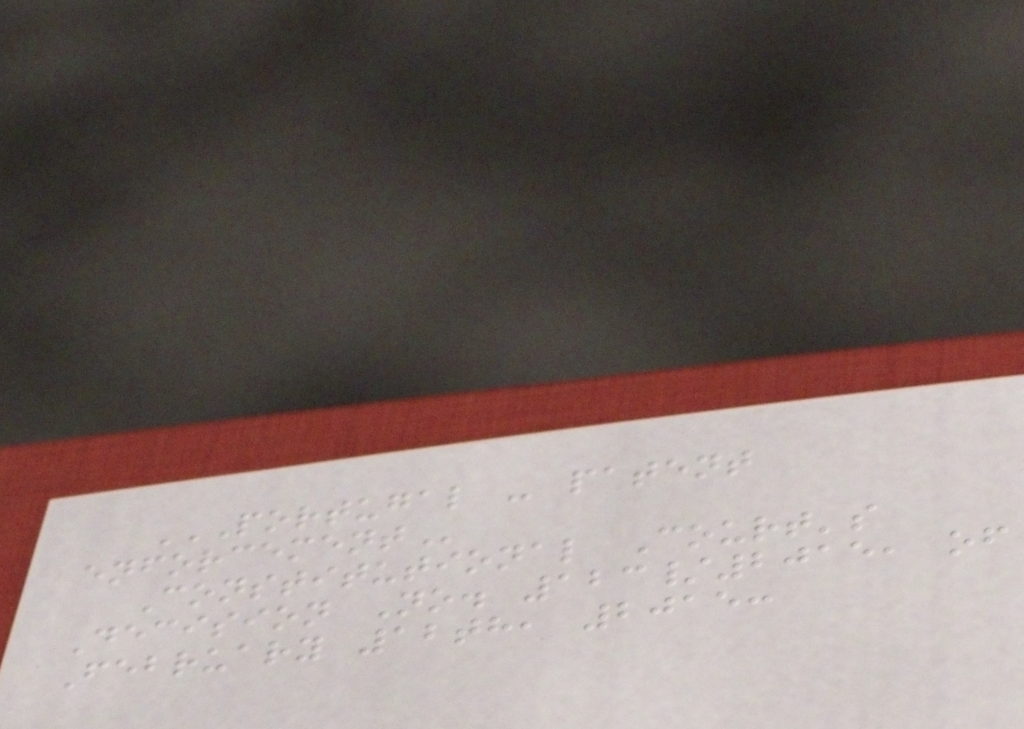PORTUGAL - PATENT
ENFORCEMENT
Constitutional Court's
Decision No. 123/2015, of
February 12th, 2015:
